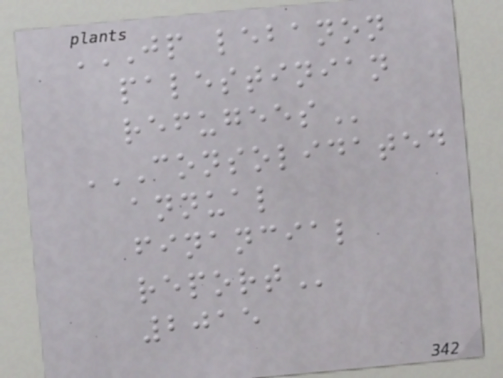JP LEBANON
PALESTINIAN
REFUGEES
CONSOLIDATED
ANNUAL
FINANCIAL
REPORT
2015
